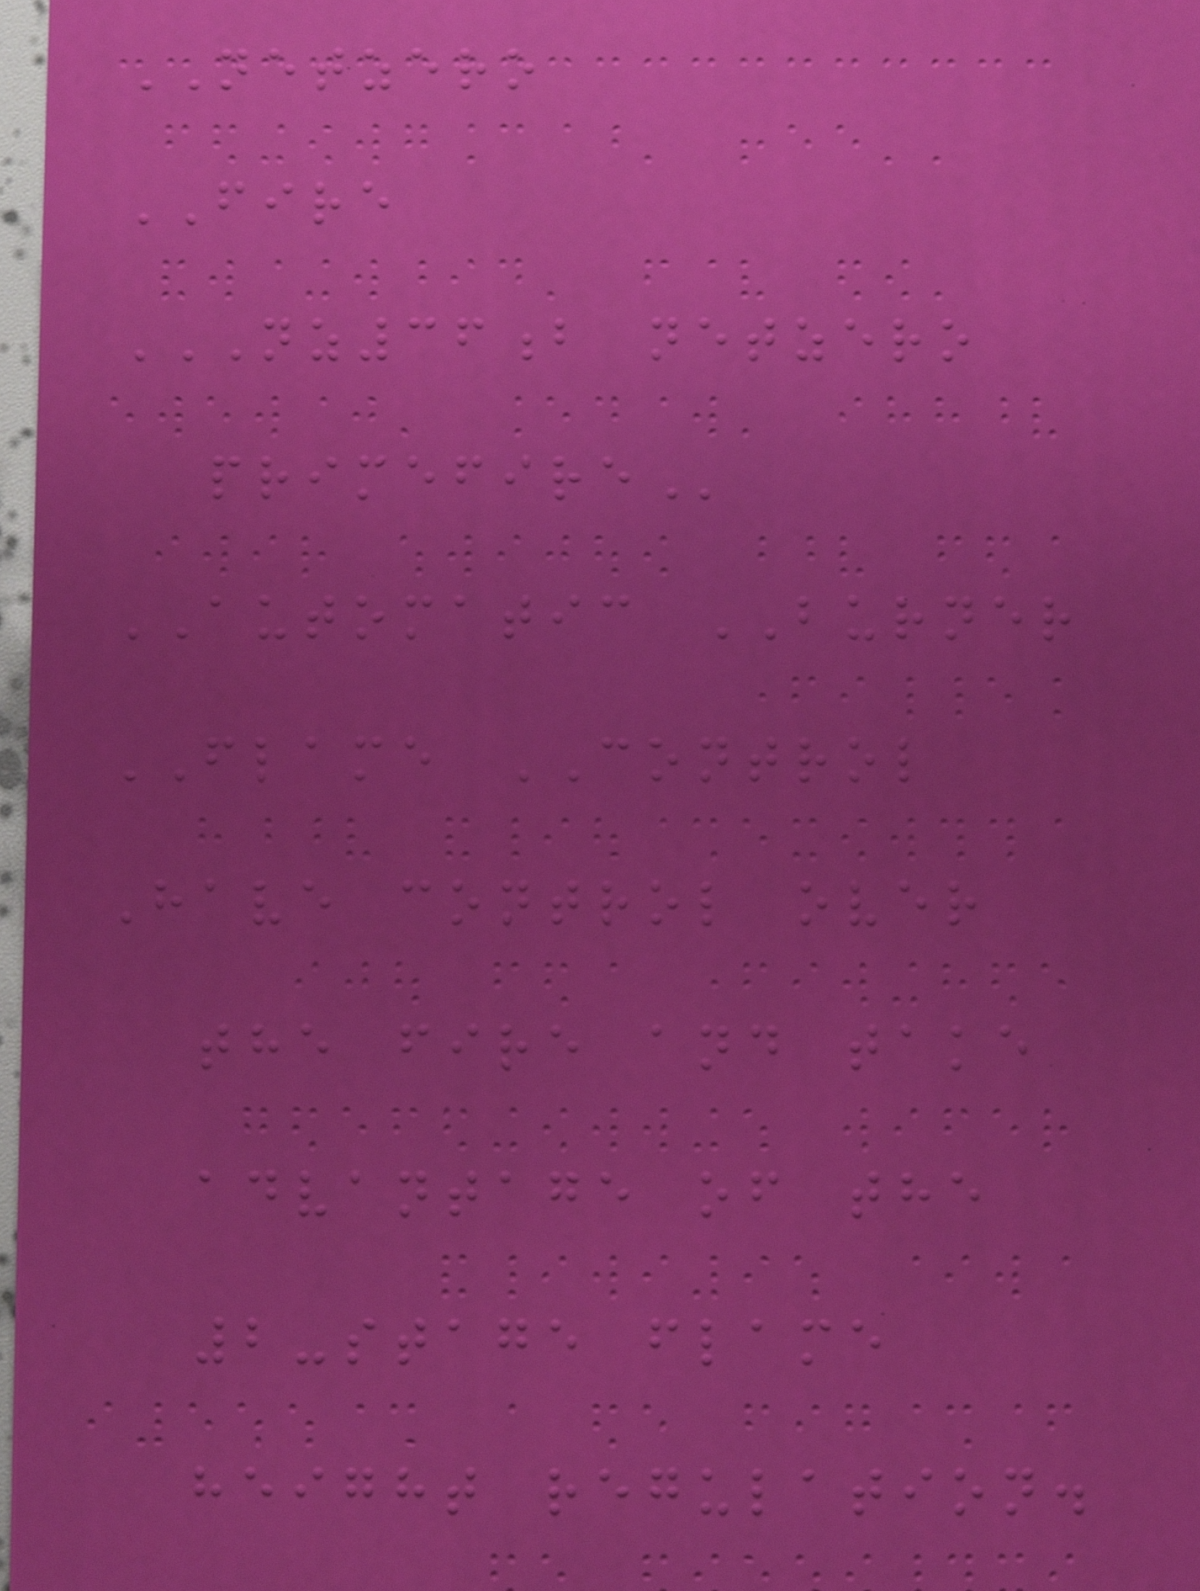NETZERO
FIRE
NZ36B NETZERO
PRIMEFIRE
AUTOMATIC BURNER
FLAME CONTROL
Have control over
the fire and take
advantage of the
2-stage flame
height regulation.
